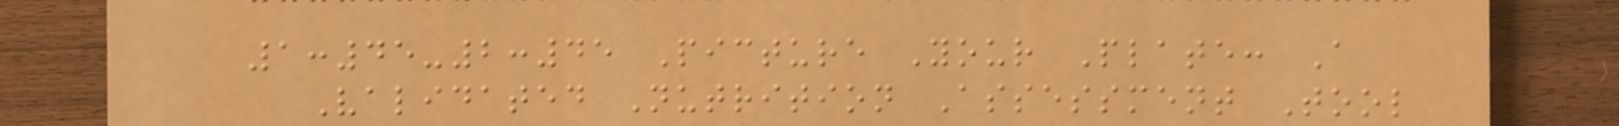1:45-2:45 Picture Your Plate: A
Validated Nutrition Assessment Tool
